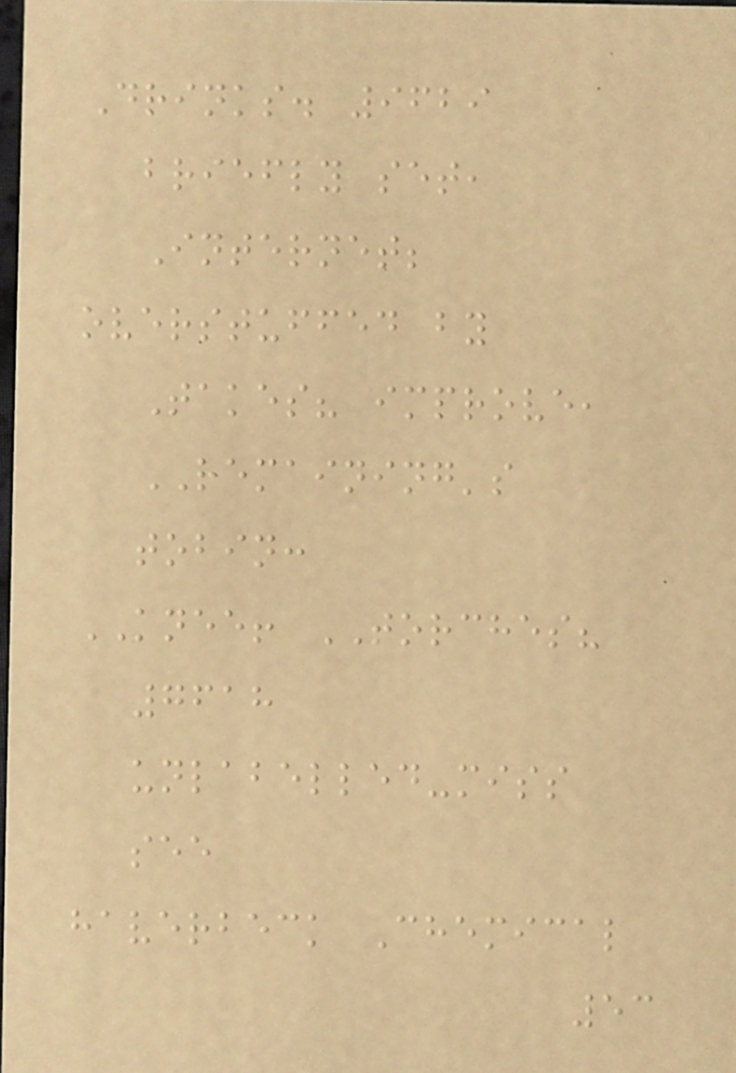Drinks. 9629
briefly set,
Internet;
overstuffed by
Takes? improve,
REMAINING's
tobin:
KNEE! TORCHES?
7618
unlabelled-miss
see
haverbeck Chemical
53
